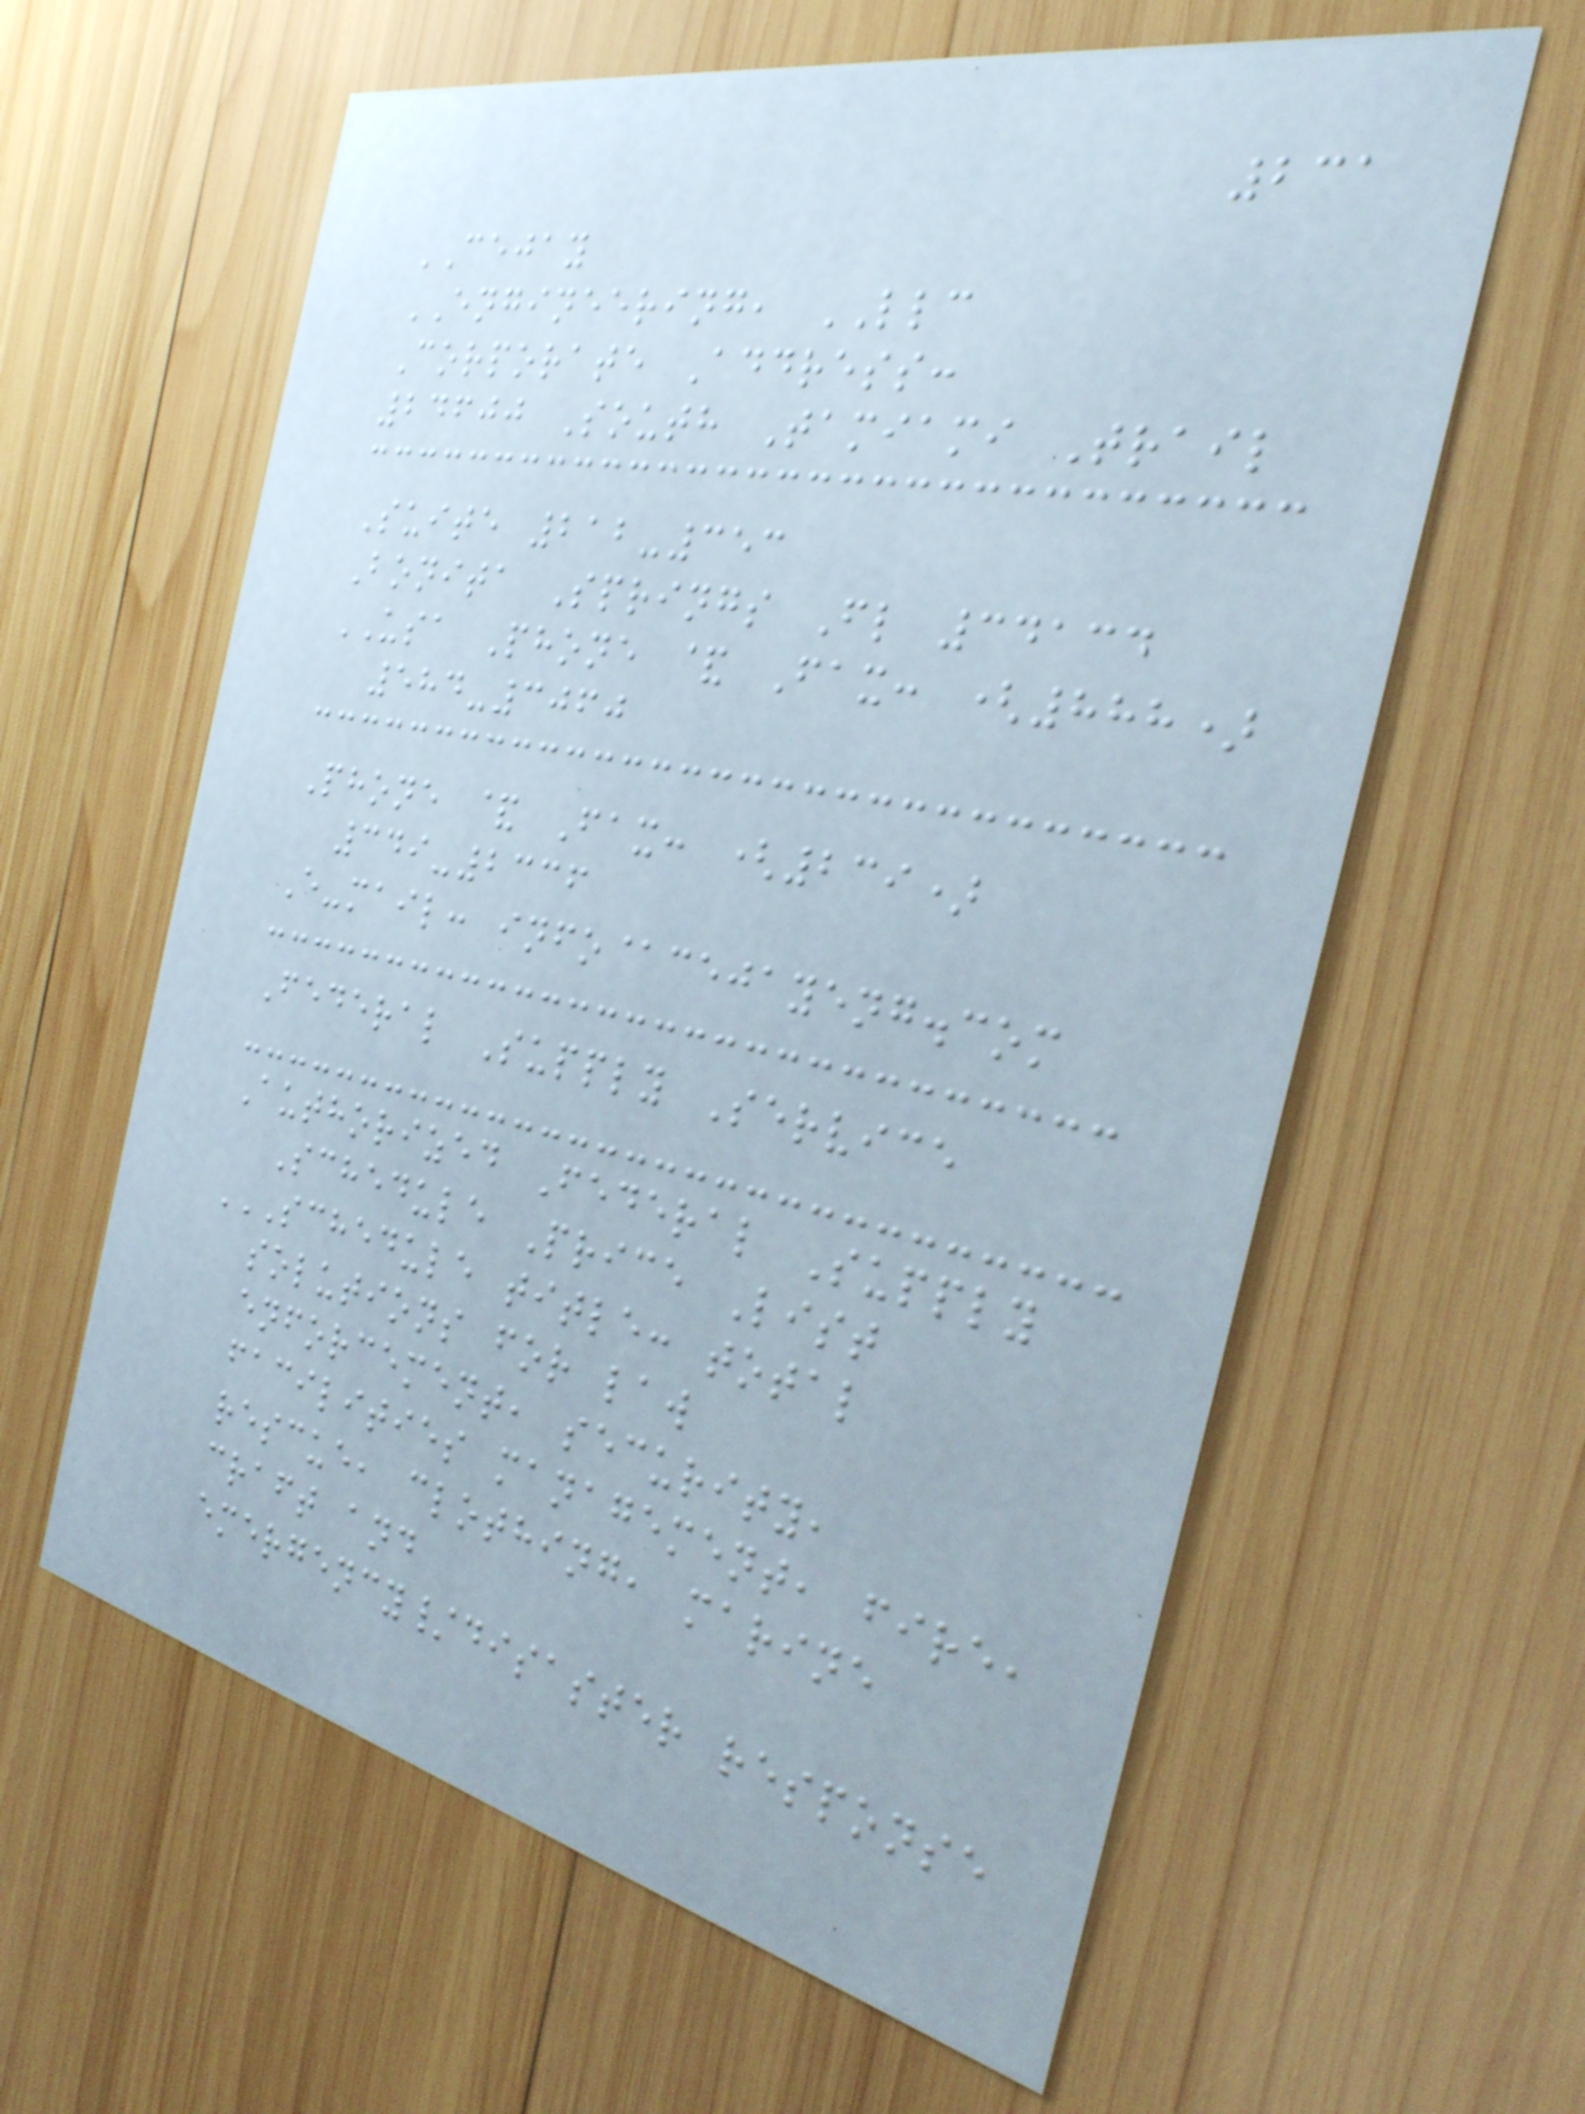231
CEJAY
ENGINEERING, LLC
Corporate Address:
24600 South Tamiami Trail
Suite 212-353
Bonita Springs Fl 34134
USA Phone & Fax: (888)
584-3060
Phone & Fax: (239)
349-2336
E-mail: info@cejayeng.com
Federal Supply Service
Authorized Federal Supply
Schedule Price List
SCHEDULE TITLE: TOTAL
SOLUTIONS FOR LAW
ENFORCEMENT, SECURITY,
FACILITIES MANAGEMENT, FIRE,
RESCUE, CLOTHING, MARINE
CRAFT AND
EMERGENCY/DISASTER RESPONSE
